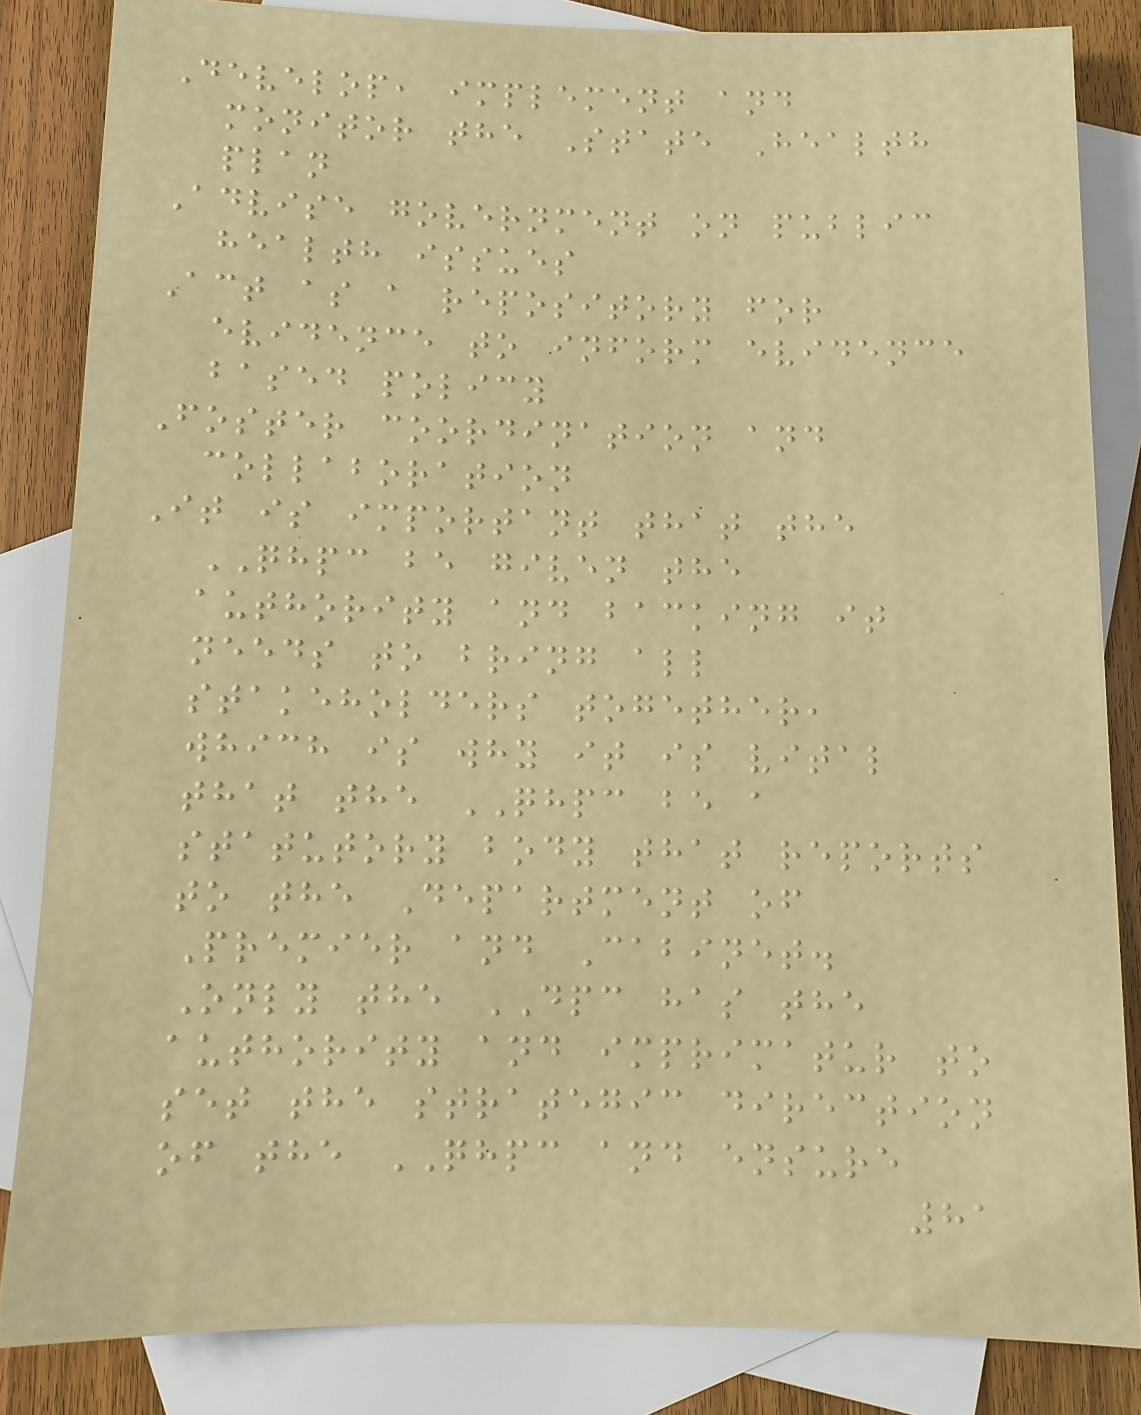Develop, implement and
monitor the State Health
plan
Advise government on public
health issues
Act as a repository for
evidence to inform evidence
based policy
Foster coordination and
collaboration
It is important that the
QHPC be given the
authority and backing it
needs to bring all
stakeholders together,
which is why it is vital
that the QHPC be a
statutory body that reports
to the Department of
Premier and Cabinet.
Only the DPC has the
authority and imprimatur to
set the strategic direction
of the QHPC and ensure
81
